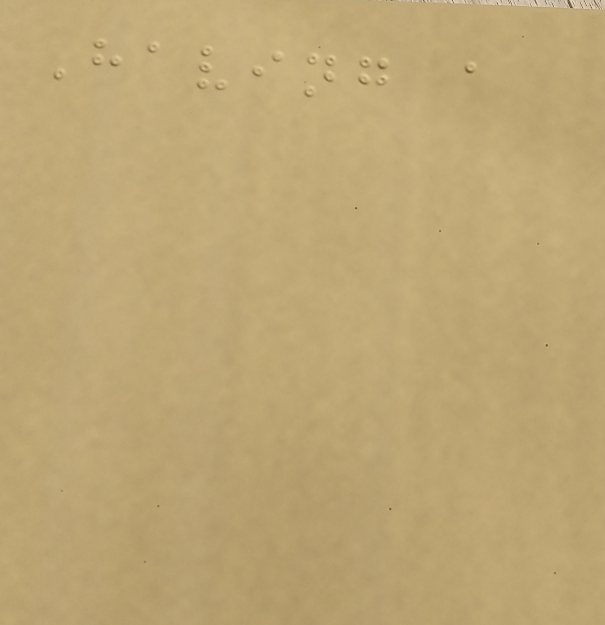Having a
